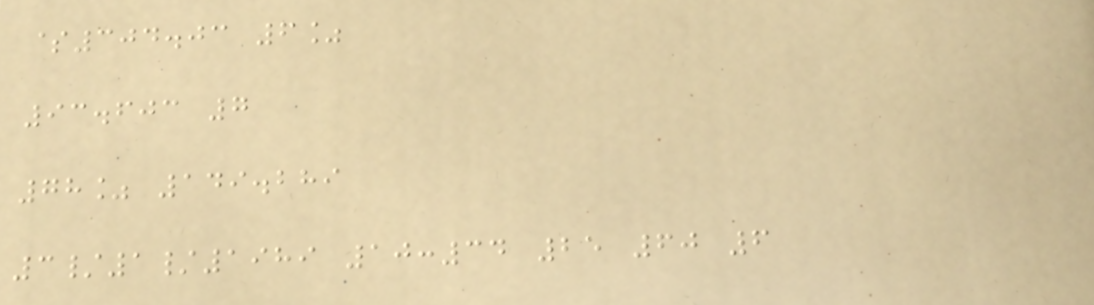$304.03 6%
93.603 7
78% 149.289
3/1/1989 10:34 25 60 6
